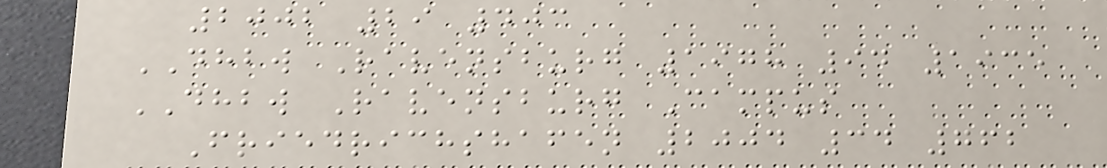2002 29 403
DHBW Ravensburg 1978 94 1935
DHBW Ravensburg Campus
Friedrichshafen 2004 34 762
